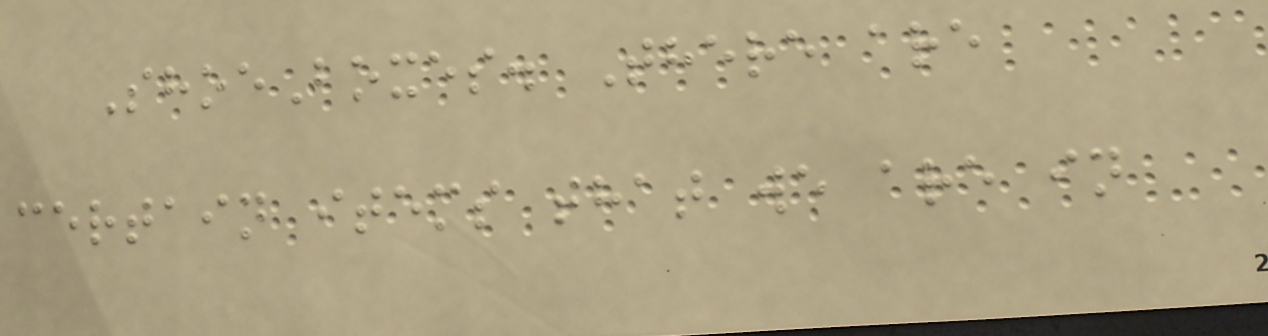ShoeBoxes. There are
certain items that we are in
